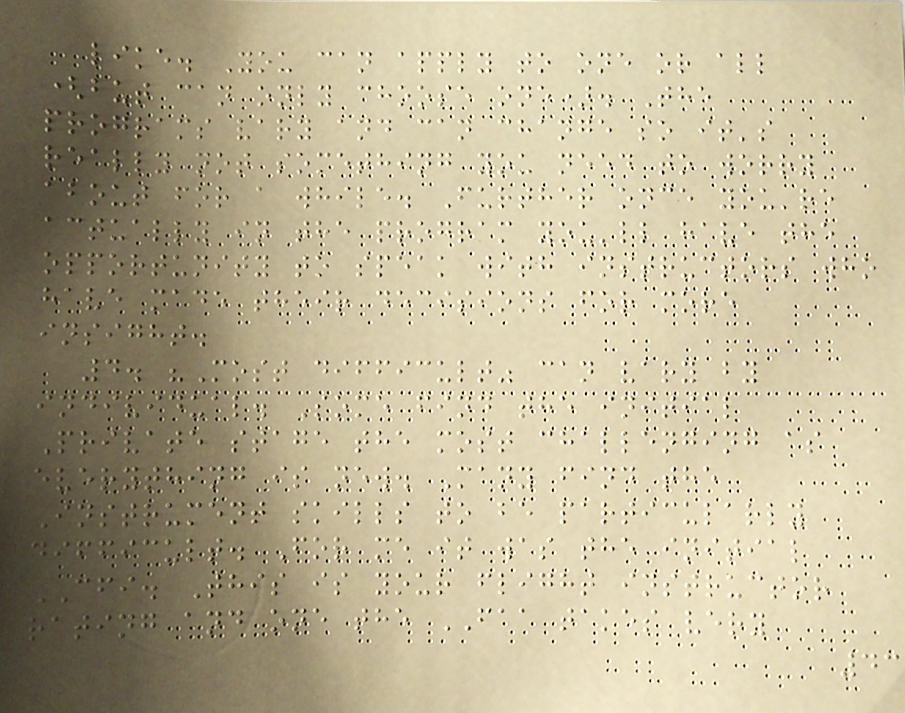like. You can apply to one or all
(but can only choose one). The
programs vary and can change so it's
really not something you need to worry
about for a while. Further once you're
actually in the program you'll have the
opportunity to speak with instructors who
have made their decisions for more
insight.
4. "Most difficult" can vary by
individual. Some find the initial
Private stage the most challenging as
everything is new. Many find the
Instrument skills to be particularly
difficult. For me it was the initial
CFI. This is your flight instructor
rating and one the FAA takes very
43
